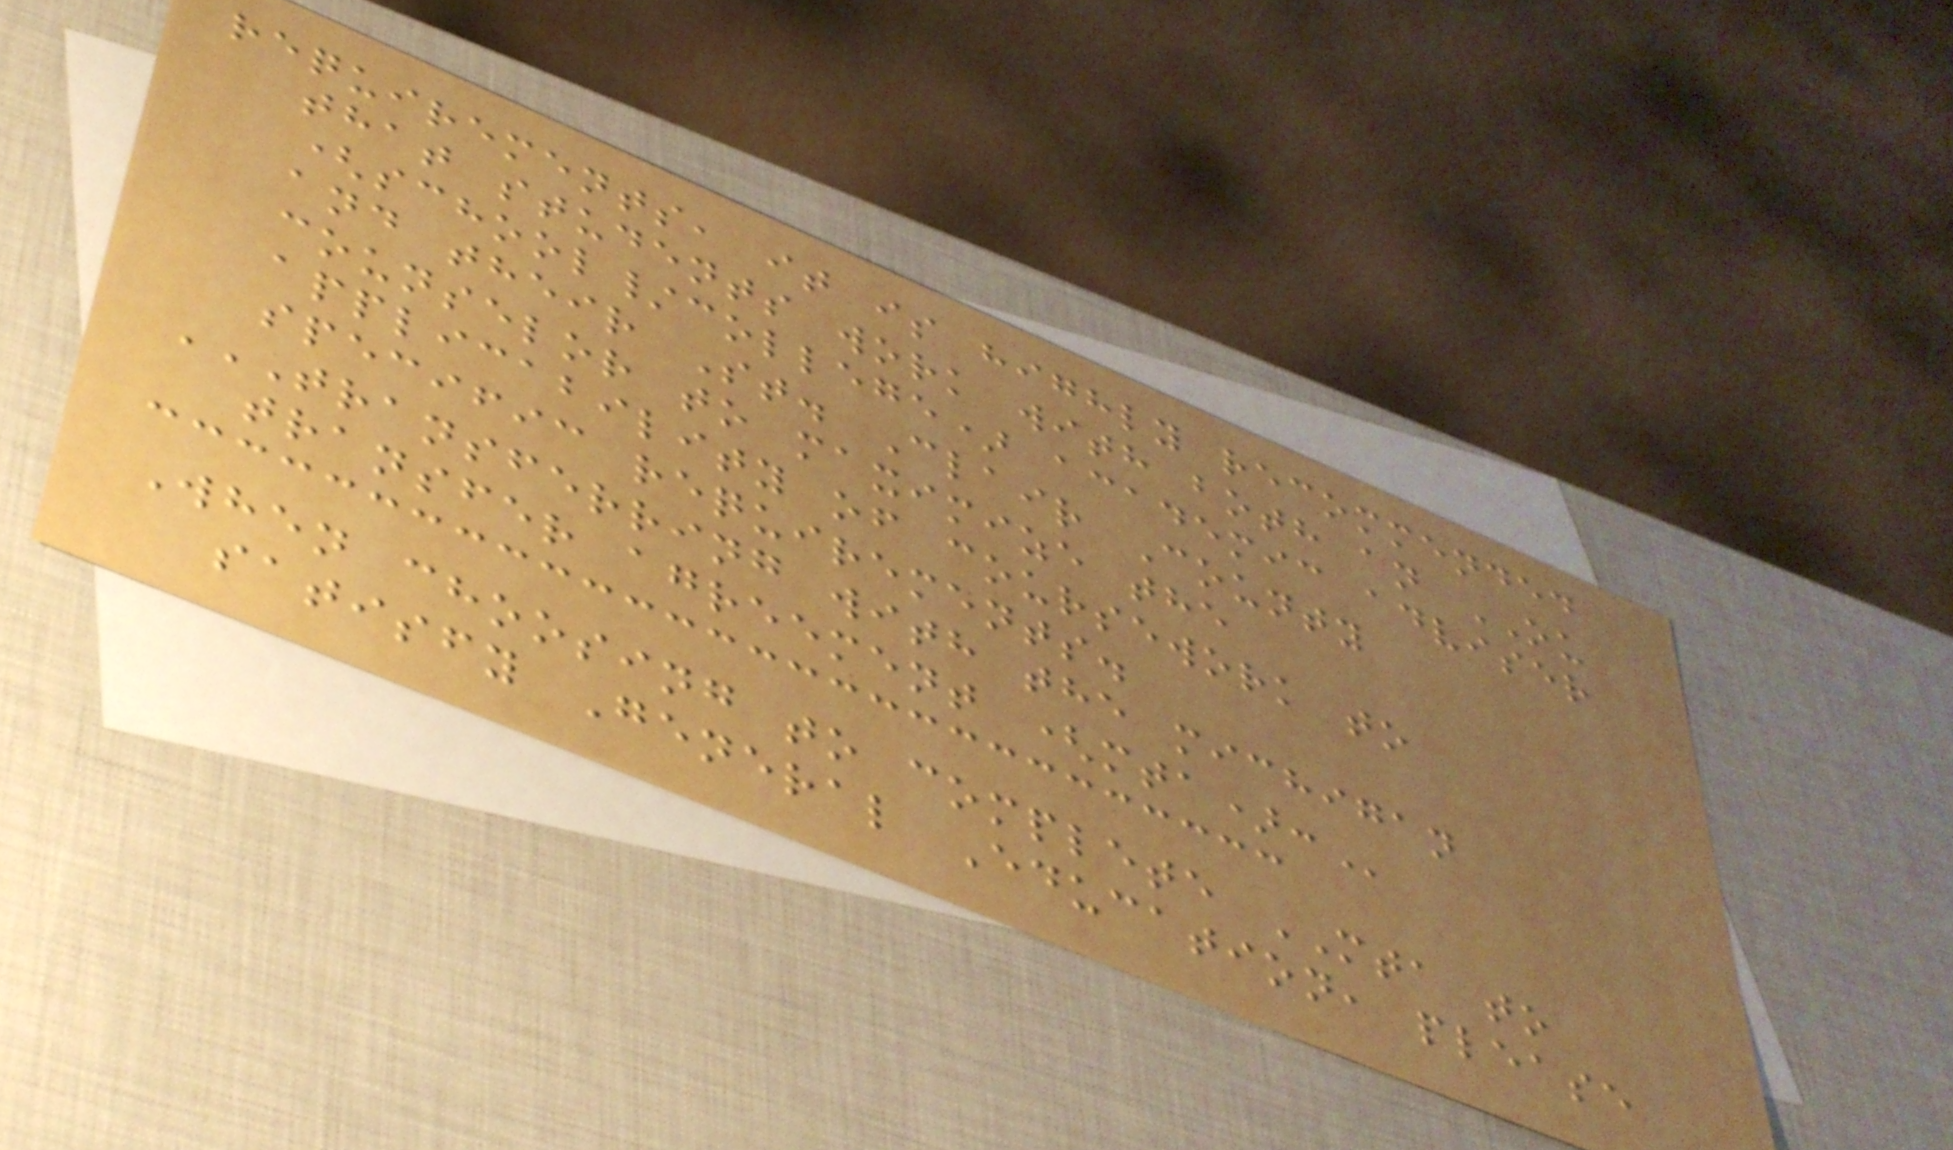requirements, it is highly recommended
that students work with both an OU
(school/college) academic adviser
and their St. Clair County
counselor to maximize the
applicability of coursework to
specific requirements.
TRANSFERRING WITH THE MICHIGAN
TRANSFER AGREEMENT (MTA):
When choosing to complete MTA to
satisfy General Education, please
